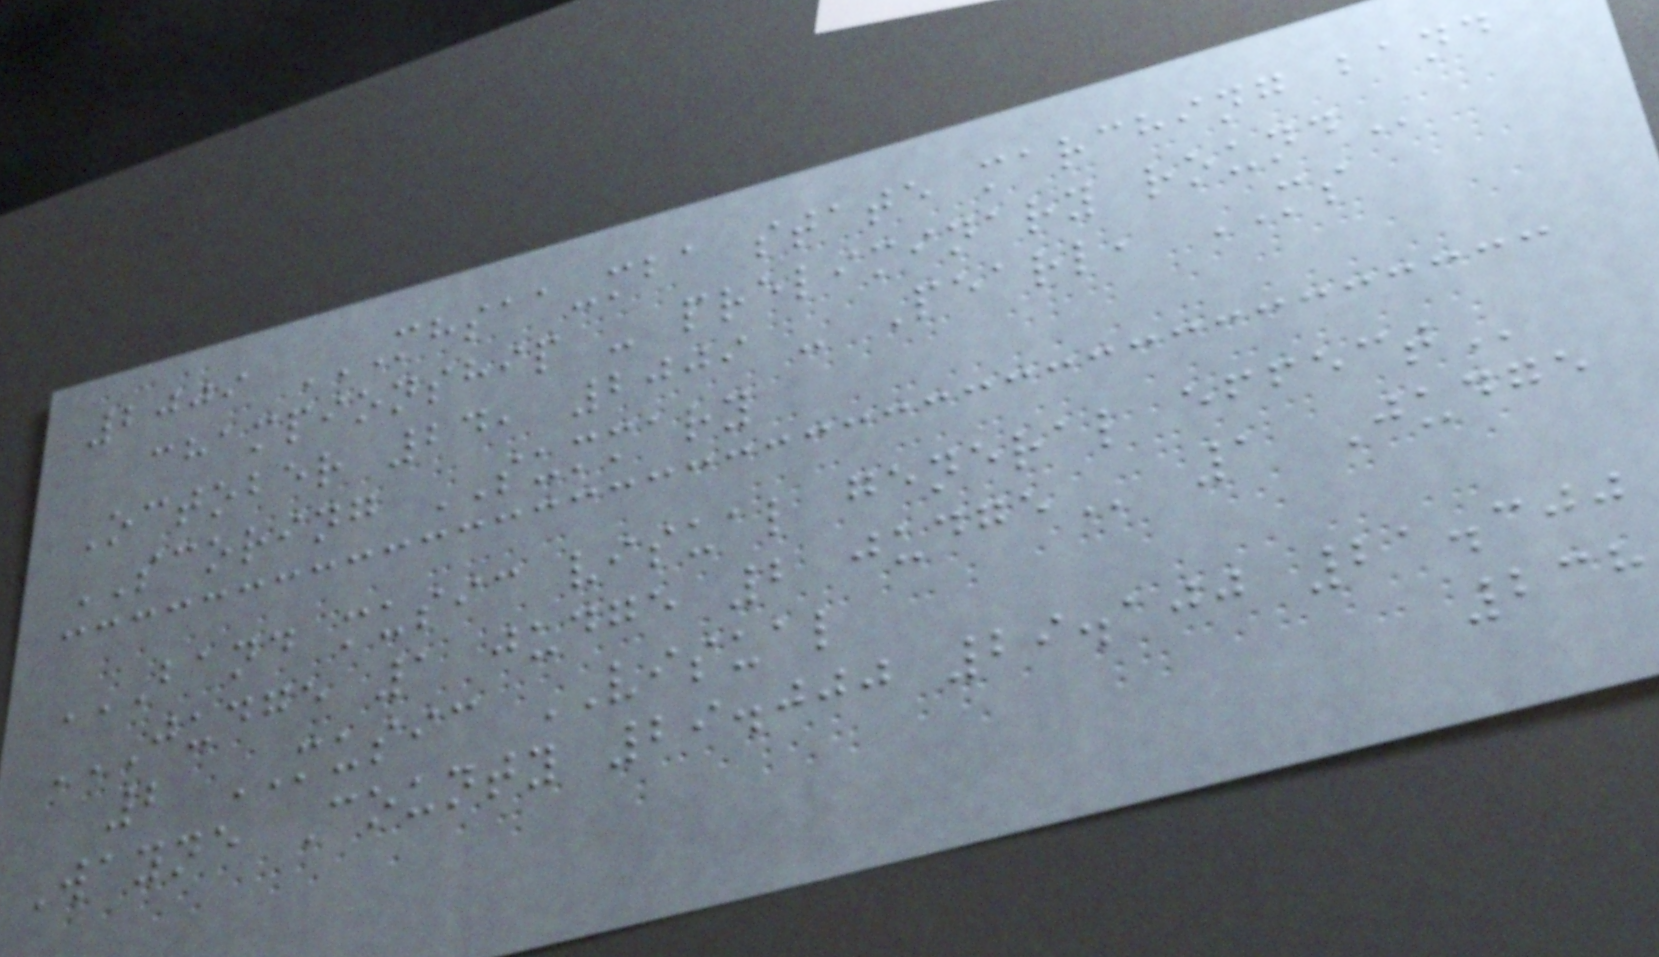2009 MHSAA-MBA STATE MARCHING BAND
CHAMPIONSHIP - PRELIMINARY ROUND
October 24, 2009 - Pearl, MS
SCORING SUMMARY
BAND MUSIC VISUAL GENERAL EFFECT
JUDGE 1 JUDGE 2 JUDGE 1 Judge
2 MUSIC VISUAL
Wayne County 29.000 29.100 21.300
238
